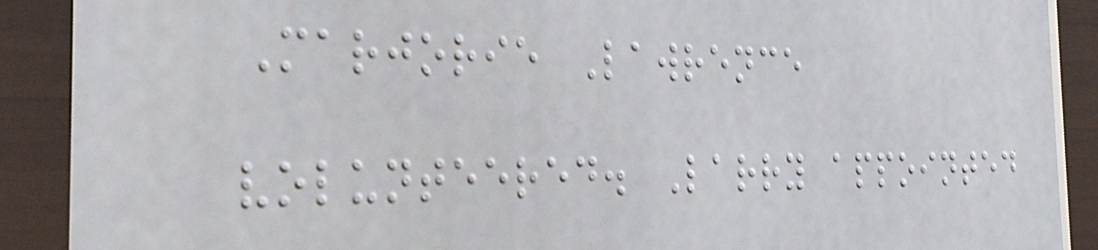Marjorie Lawrence
volunteered. Larry appointed
